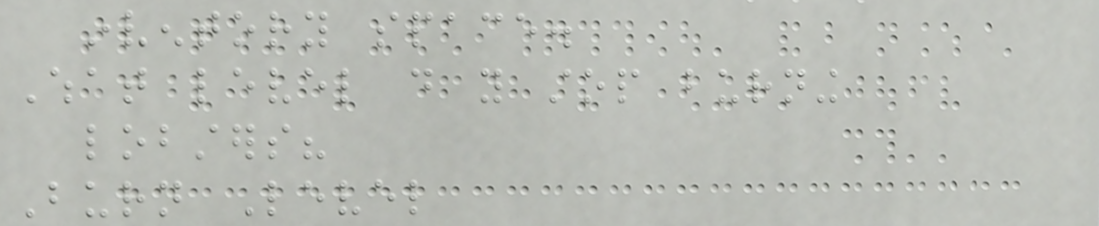inventory space.
What level do you stop burning
lobsters?
Burn Level
